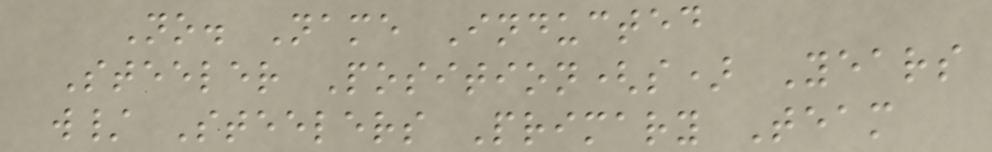No. Name Inducted
Steeler Position(s) Years
w/ Steelers Primary Team
